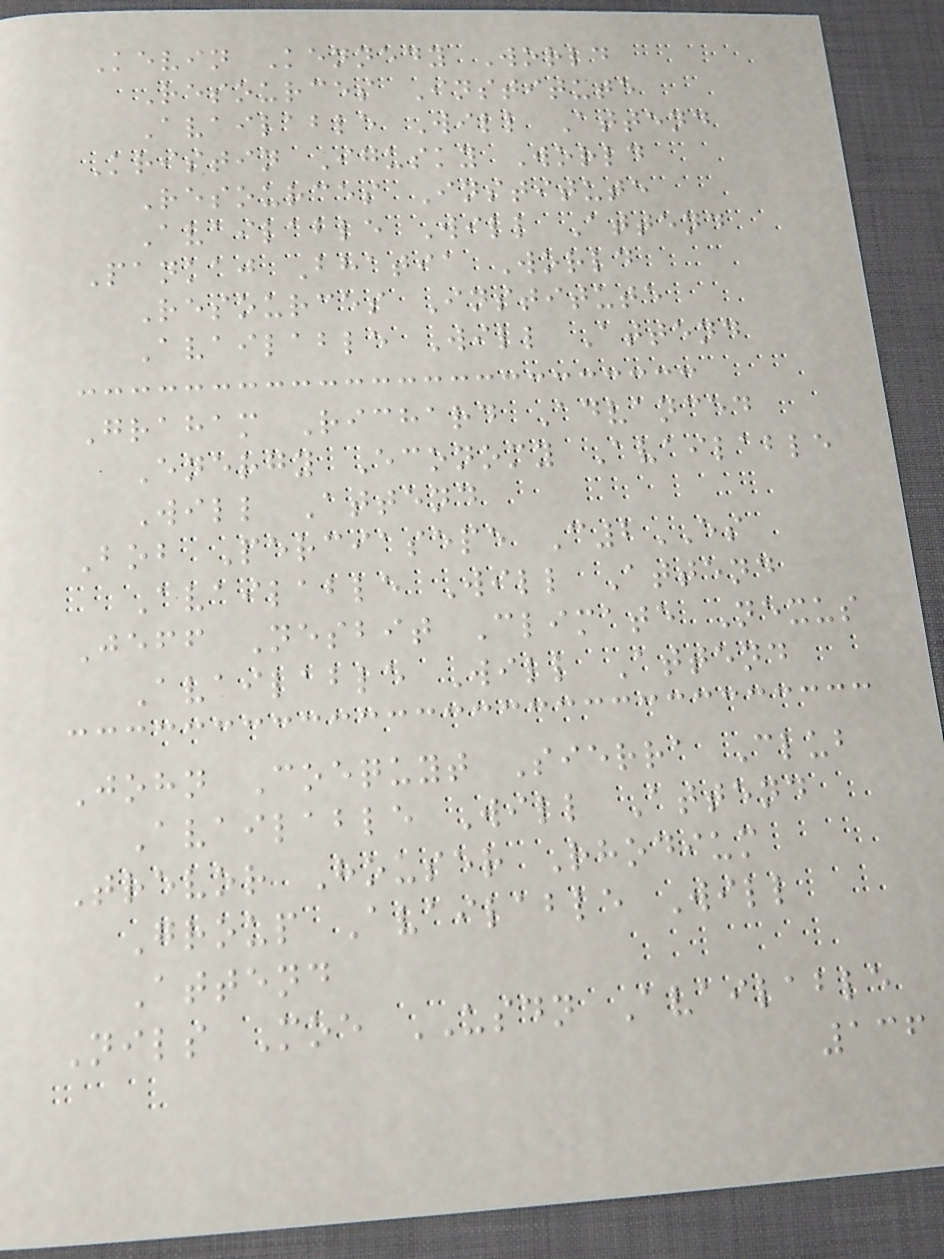Kevin Kennedy World
Resources Institute
Available Will Attend
Kristin Igusky World
Resources Institute
Available Will Attend
Pankaj Bhatia World
Resources Institute
Available Will Attend
Graham Richard Advanced
Energy Economy Available
Will Attend
Bob Perciasepe C2ES
Available Will Attend
Jeff Nesbit Climate Nexus
Available Will Attend
John Coequyt Sierra Club
Available Will Attend
Trevor Houser Rhodium
Group Available Will
Attend
Nils Moe USDN Available
136
